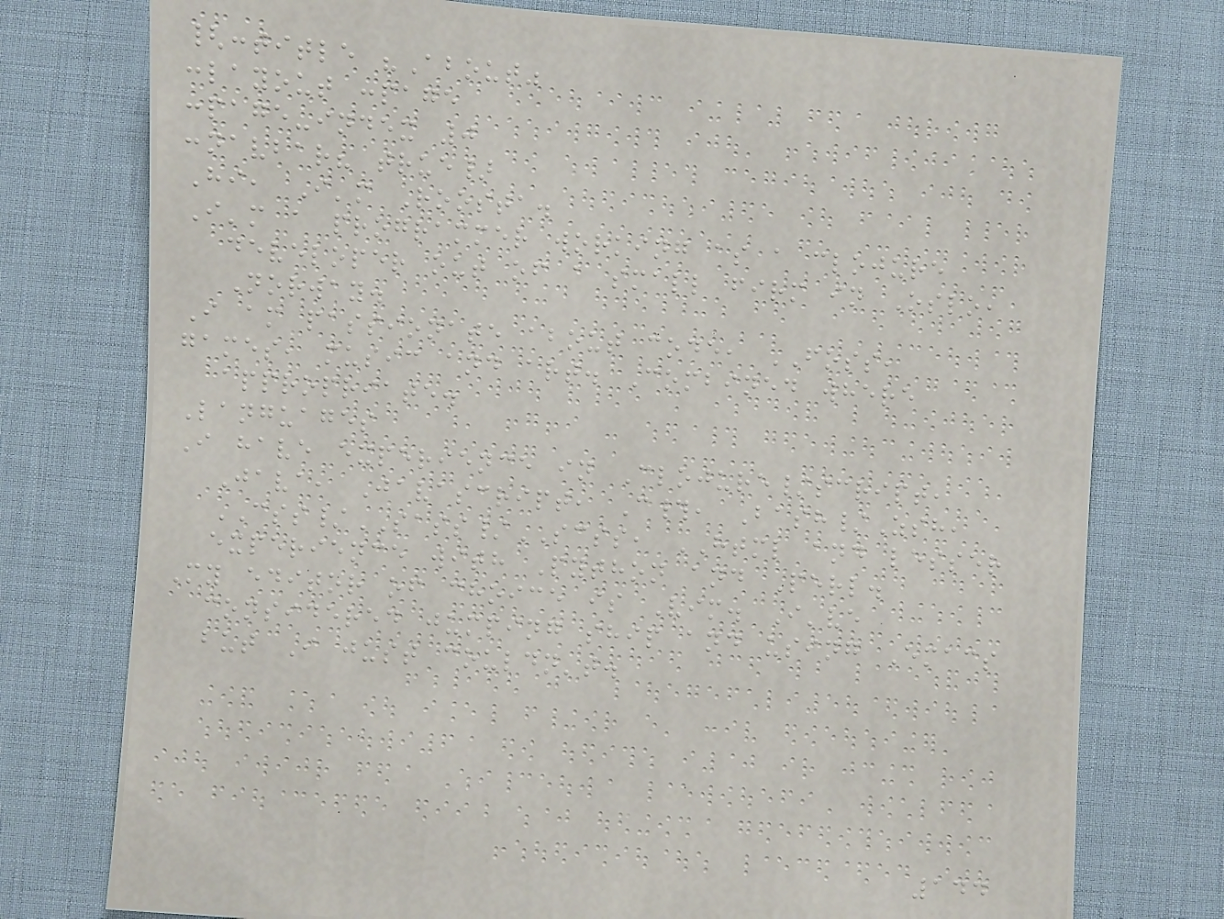{:title "About"
:layout :page
:page-index 0
:navbar? true}
Hi, I'm Roosta.
I'm a programmer working as a clojure
developer out of a small firm in Oslo,
Norway.
I am passionate about code, FOSS,
games, music and art. Combined where
appropriate.
Languages
I have experience in Clojure/script,
Java, Javascript, C#, Bash/Zsh,
CSS/SASS/SCSS, HTML and lesser
experience with Python and Perl.
My editor of choice is Vim. I've
considered jumping ship and using Emacs
but I just couldn't.
144
